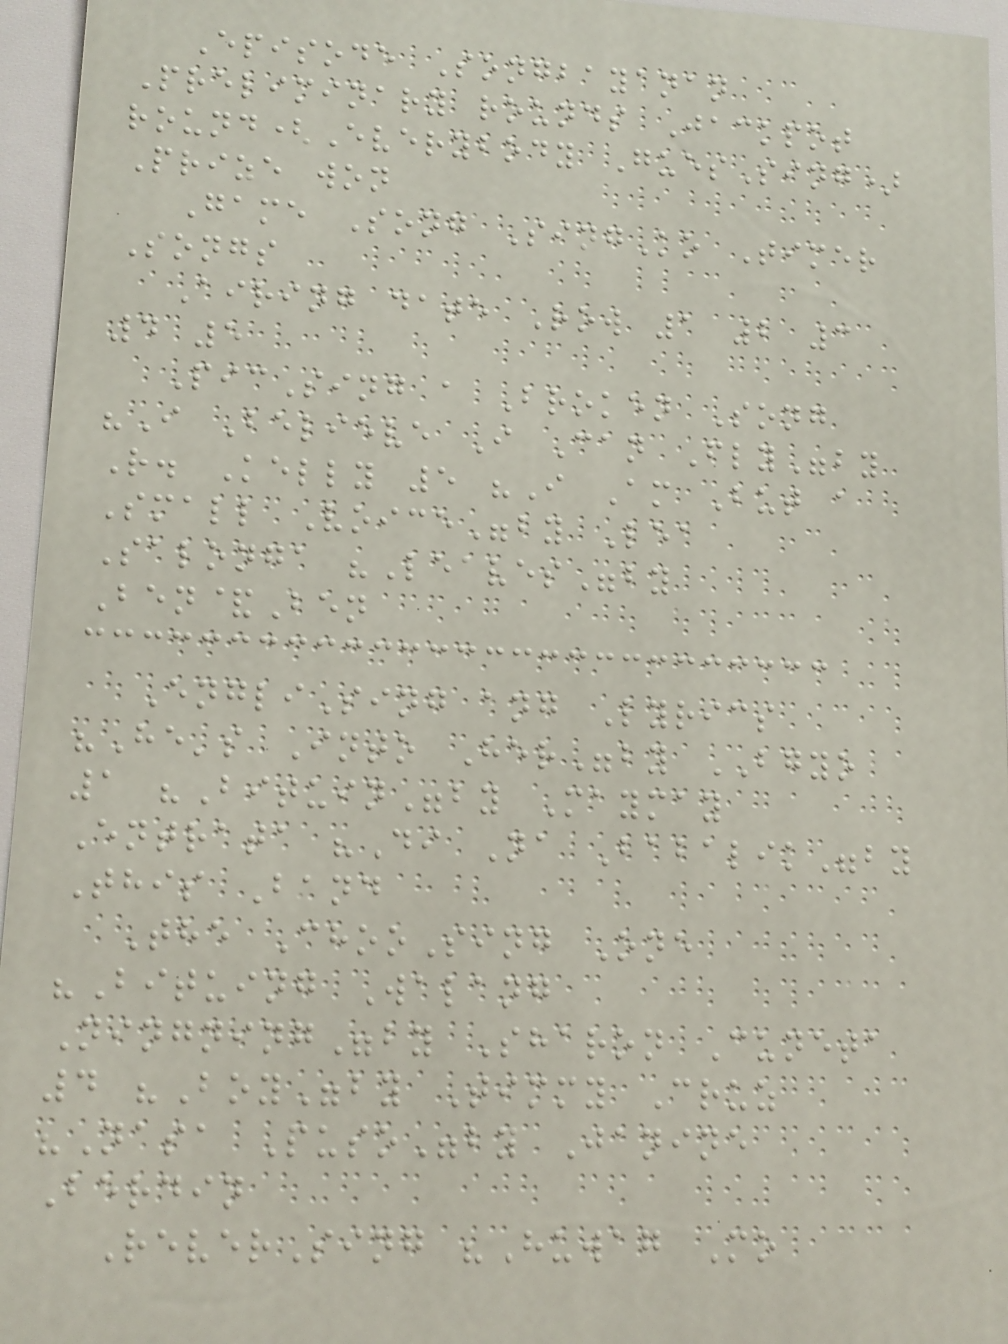Episode Songbayanan
Preliminary rounds Jackpot
round(Everybody GuesSing)
Prize won
Game Song SingKo Timer
Songs
Airing date Row 1 2 3
4 5
PicSing a Broken Song
"I Believe I Can Fly"by
R. Kelly 5 "I Am But a
Small Voice"by Lea
Salonga "Leaves"by
Ben&Ben
EngliSing ang Lyrics
"He's Into Her"by BGYO
1 "Bituin"by Maymay
Entrata "Di Na Babalik"by
This Band
The ChooSing One
"Bituing Walang
Ningning"by Sharon Cuneta
4 "Boy"by Timmy Cruz
"Nasa Puso"by Janine
Berdin
ReverSing "Huwag Mo
